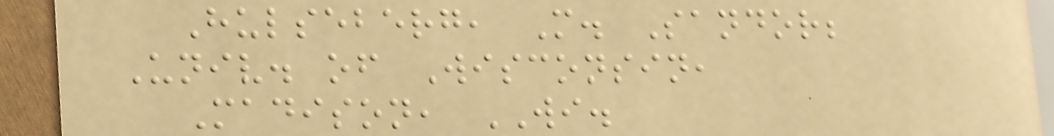Hulseberg, M. Sandor;
Univ. of Wisconsin,
Madison, WI.
